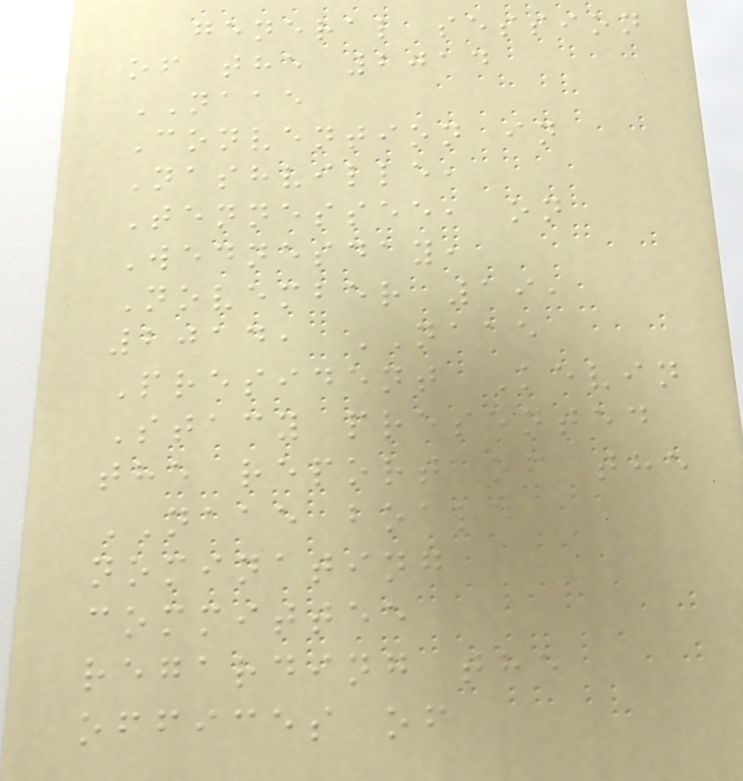general session
of the 2014
NAAE
Convention in
Nashville,
Tennessee, on
Wednesday,
November 19,
2014, NAAE
President Kevin
Stacy presented
the report of the
NAAE board
nominating
committee
regarding the
offices of
